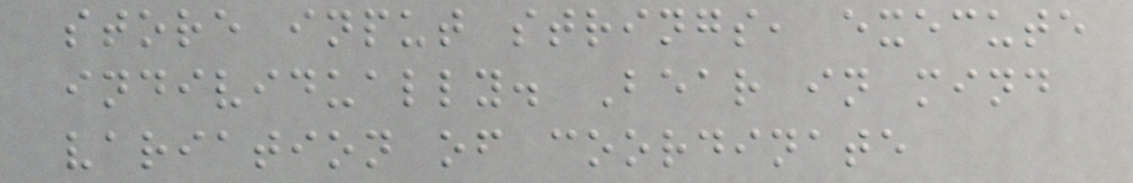store input strings, execute
individually. Bear in mind
variation of coordinate
